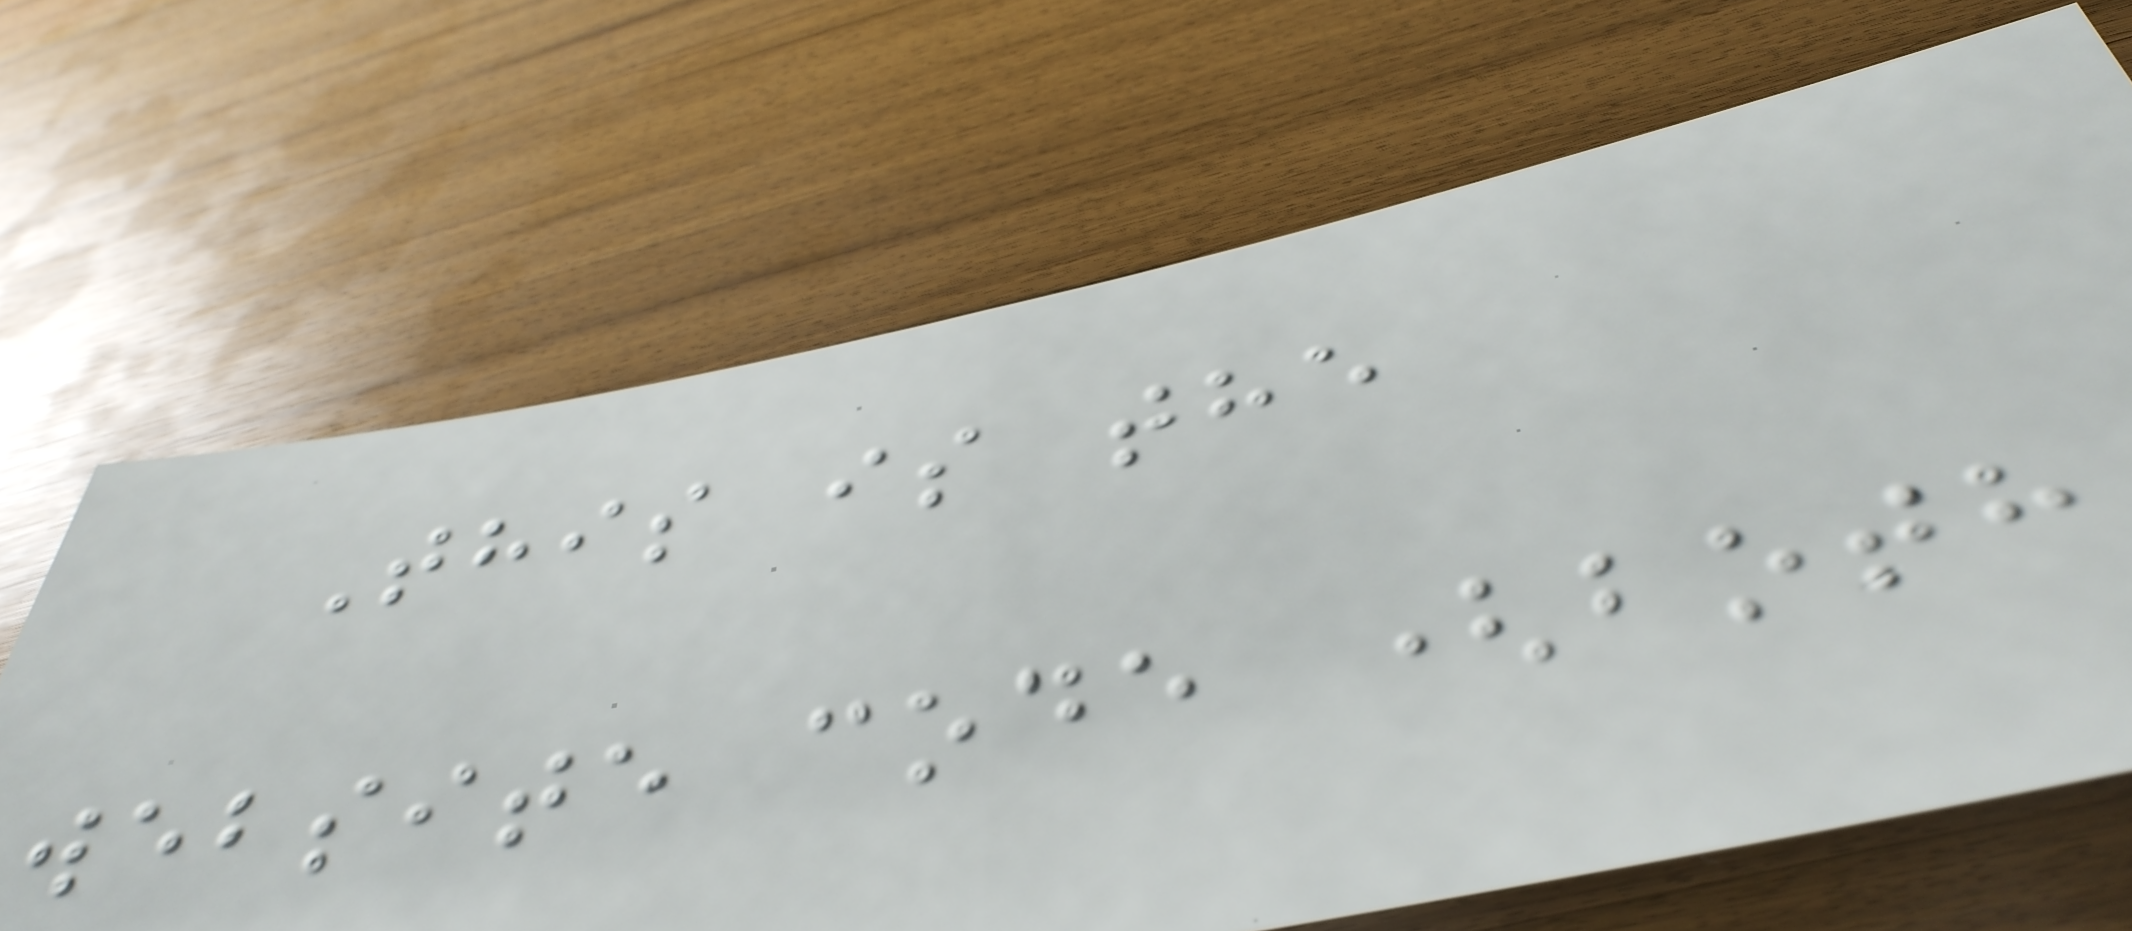This is the
website code (both
